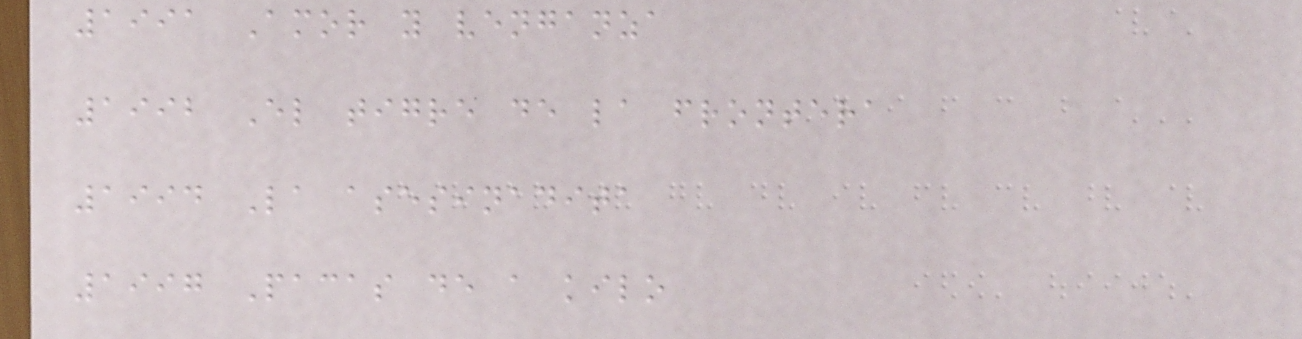1991 Amor y venganza
1992 El tigre de la frontera
1994 La asesinadita
1997 Pacas de a kilo
